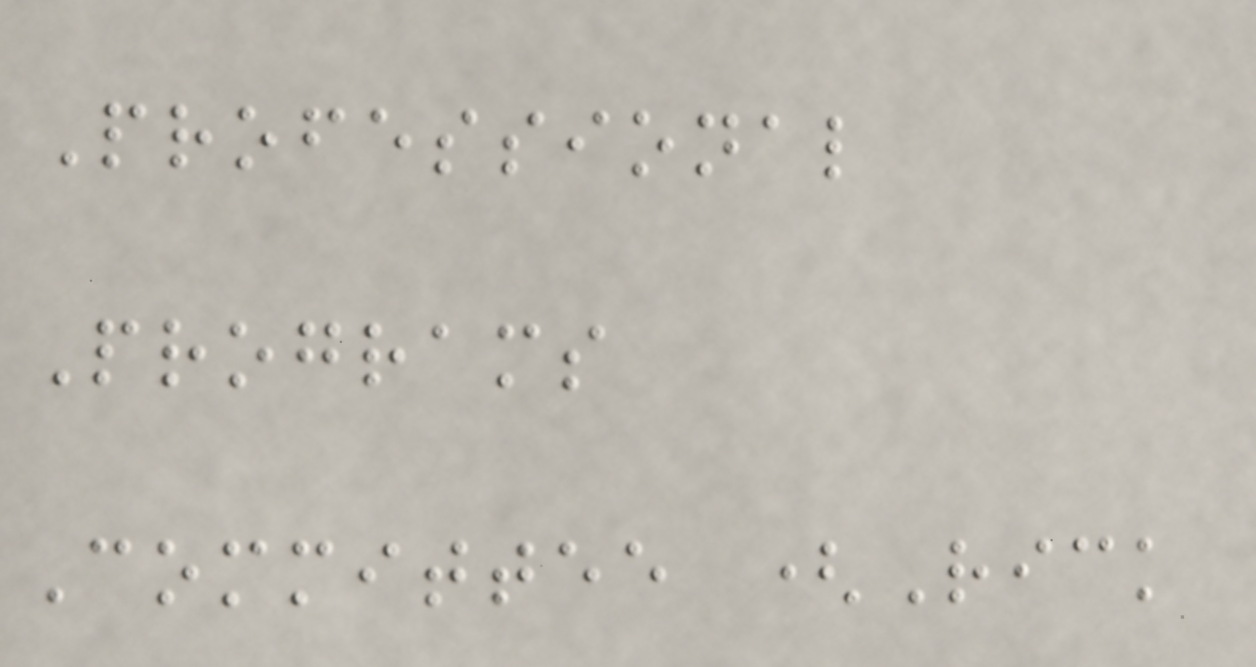Professional
Programs
Committee (Rick
